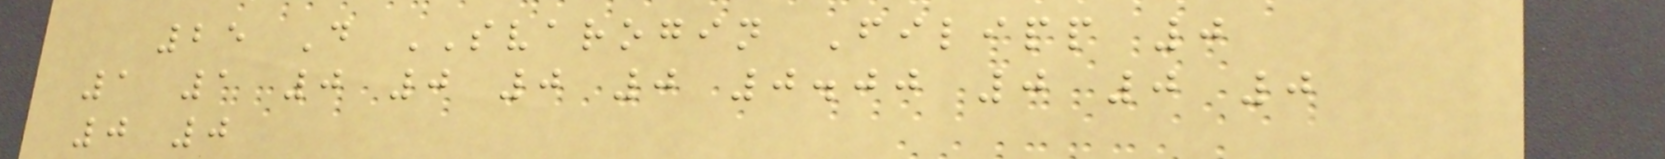25 D SVAROGIN Filipp 0
1 1 0 0 0 0 0.00 0 0 0
0 0
